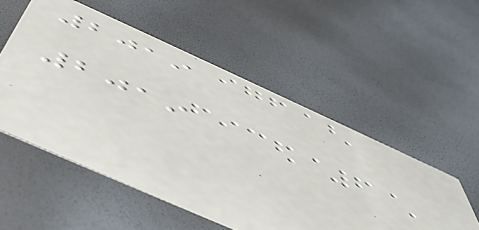2019
2019
